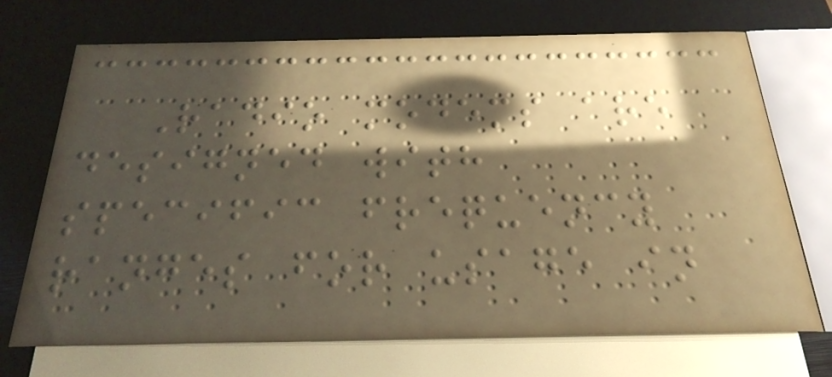Radio modems are
designed with
specific frequency
ranges for usage in
